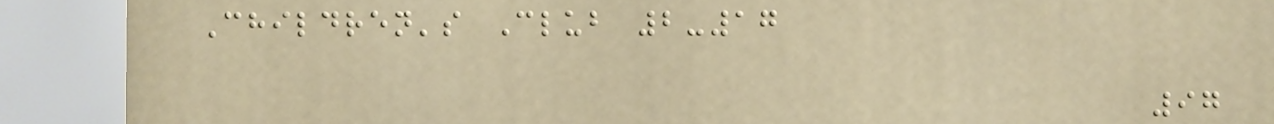Children's Club 2-17
97
